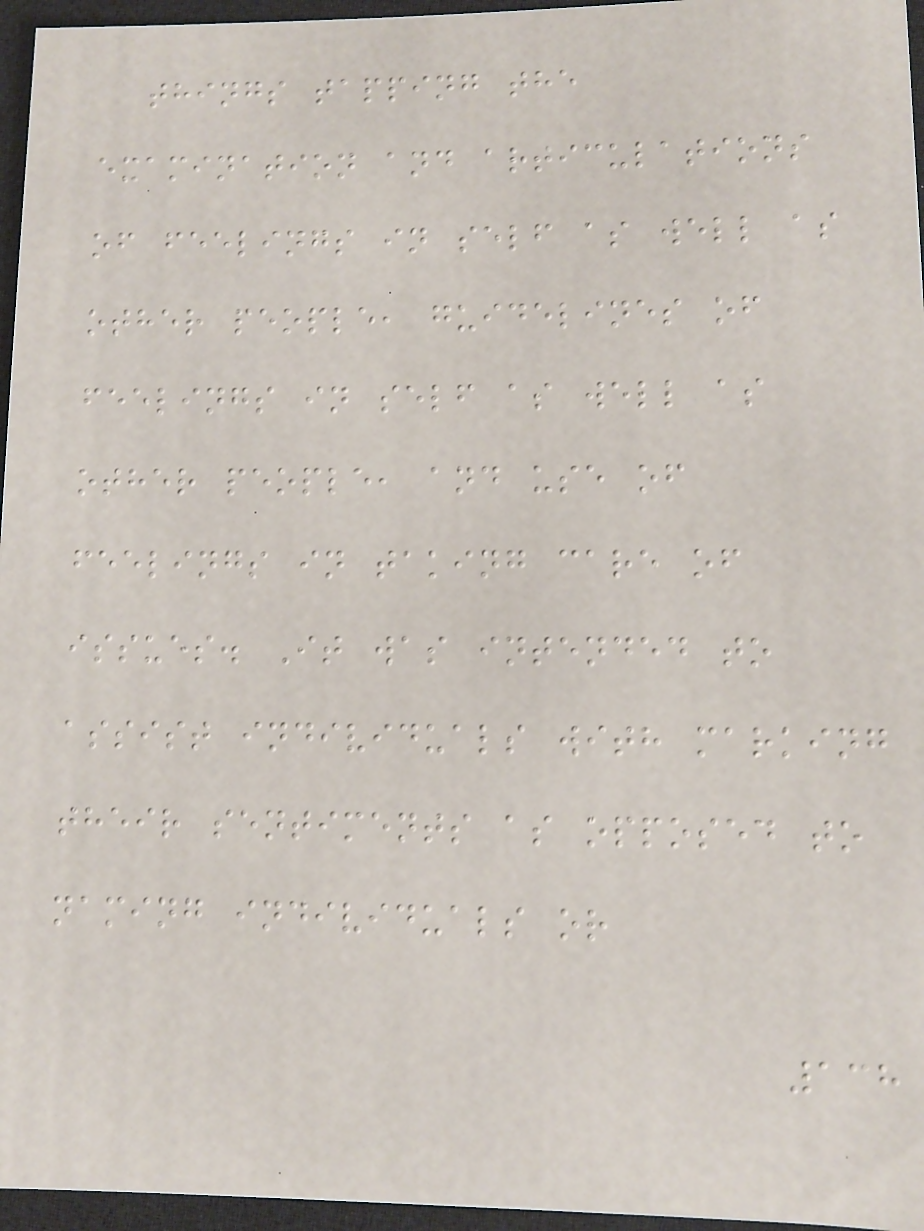things tapping the
examination and articulations
of feelings in self as well as
other people, guidelines of
feelings in self as well as
other people, and use of
feelings in taking care of
issues. It was intended to
assist individuals with marking
their sentiments as opposed to
naming individuals or
138
